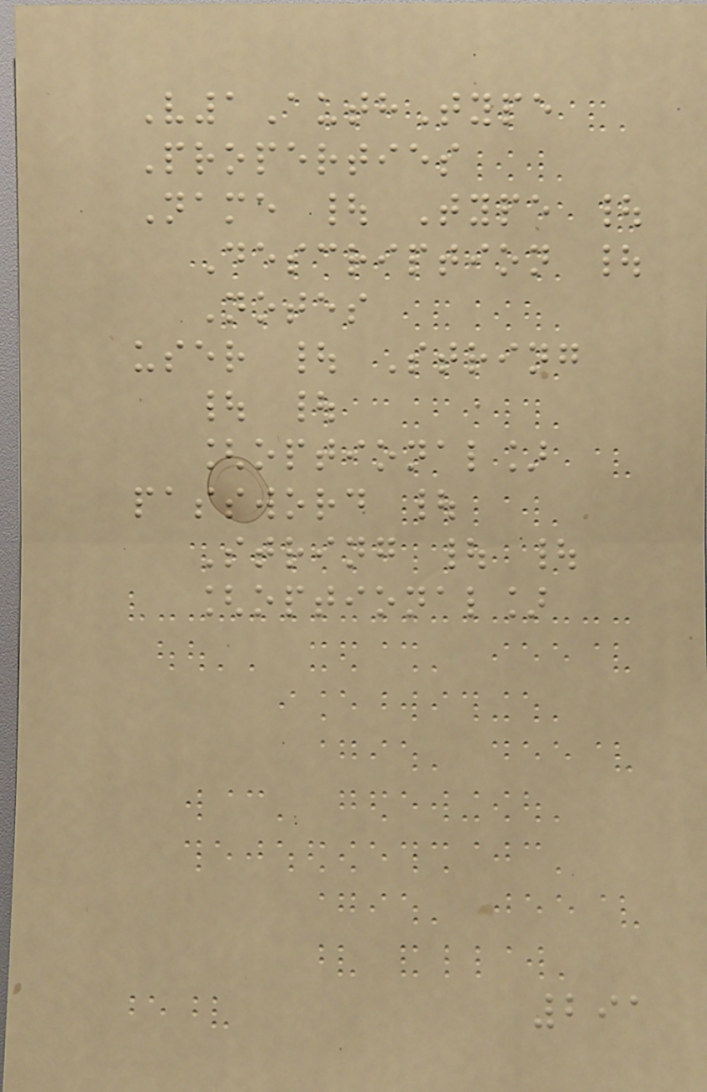V1AuthType
Properties
Name | Type |
Description |
Notes
user | String
| |
[optional]
password |
String | |
[optional]
291
